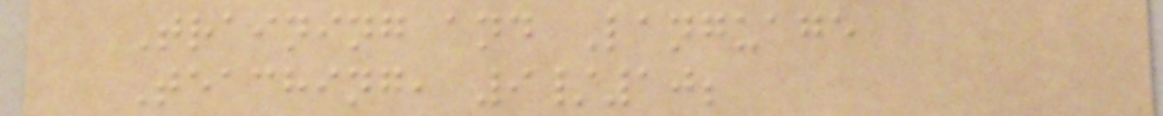Training and Language
Teaching, 9/10;
